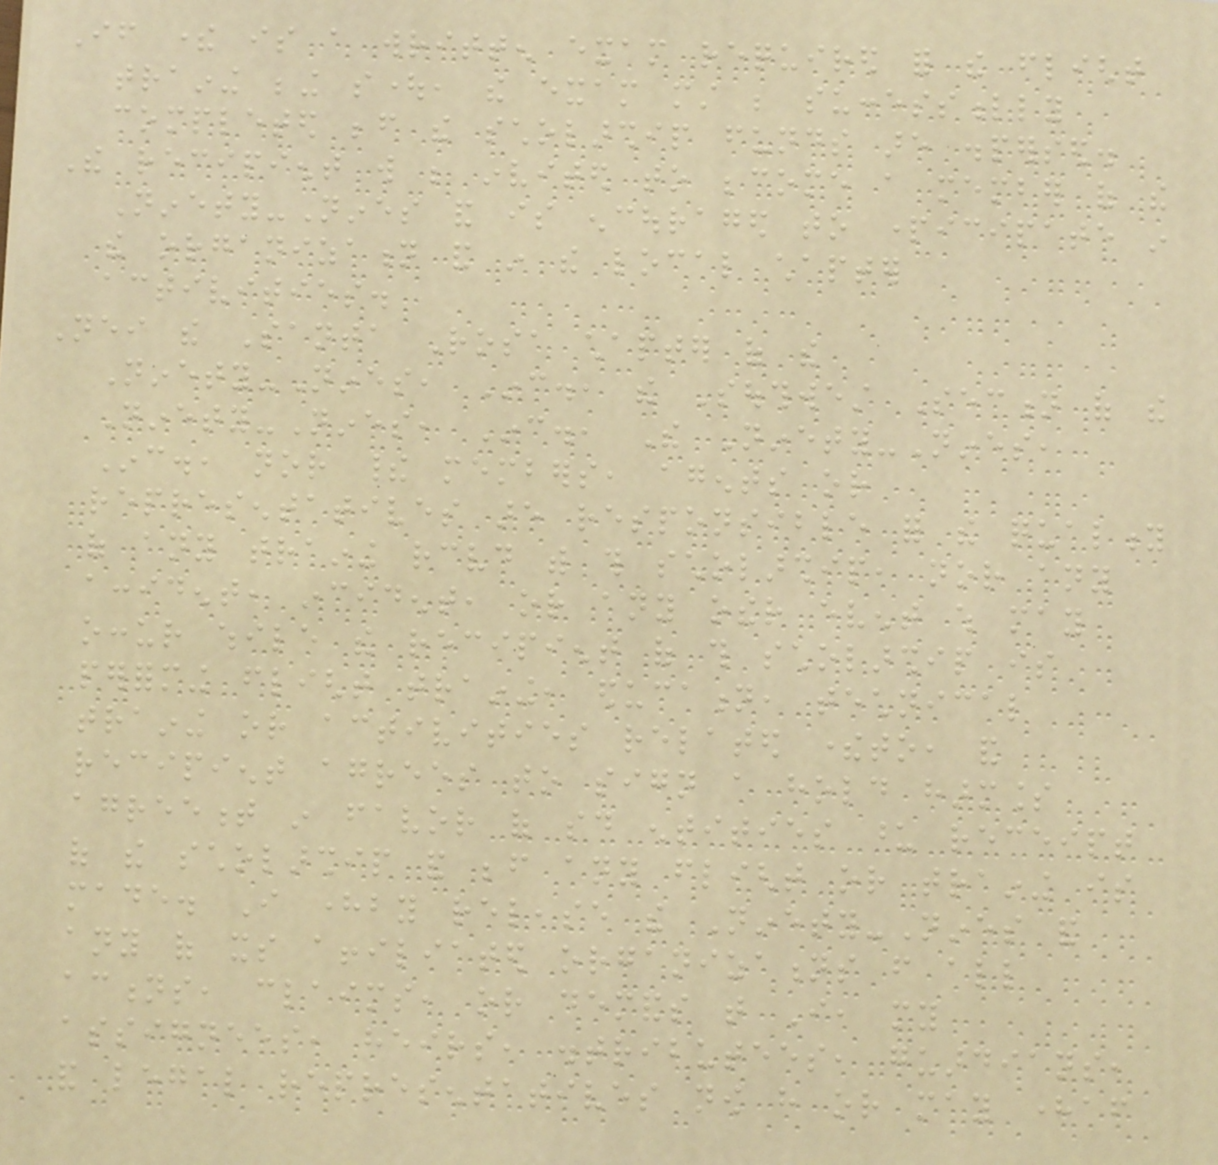If there is a written exam required for the flight
training being sought, the exam must be successfully
completed before the scholarship funds are dispersed.
The recipient will be invited to become a member of the
Ninety-Nines and is encouraged to participate in
the organization and in the local chapter
activities.
Neither the Santa Rosa chapter of the
Ninety-Nines, Inc., the Southwest Section of the
Ninety-Nines, Inc., The Ninety-Nines,
Inc., nor their members, agents or
representatives are responsible for the quality
of any training received with this scholarship, nor any
accident, incident, or any other event which may
occur while the recipient of this scholarship is
performing flight training, education, technical
training or activities related thereto, and
recipient agrees to sign a hold harmless
agreement in favor of said entities upon receipt
of the scholarship and before any flight or training is
made. I hereby release the Ninety-Nines and
any of its affiliated organizations from all
actions, claims, or demands that I, my
assignees, heirs, distributees, guardians,
and legal representatives now have or may hereafter
